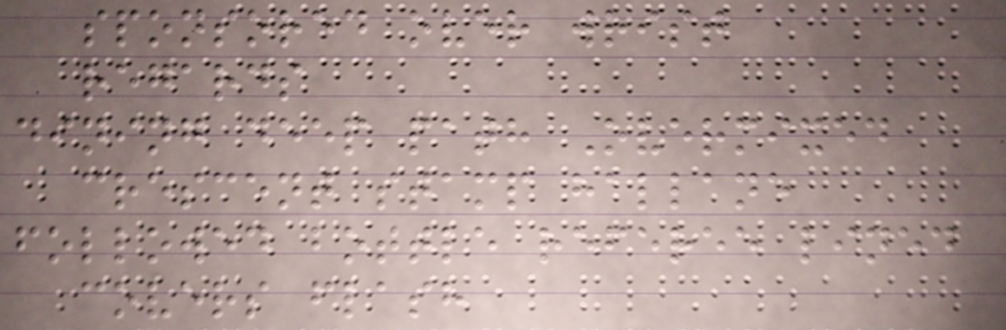sponsored over wrist
regards
dining deep path Overmixed
crescent stamp hallane
followed bottle referee lined
covers flash
